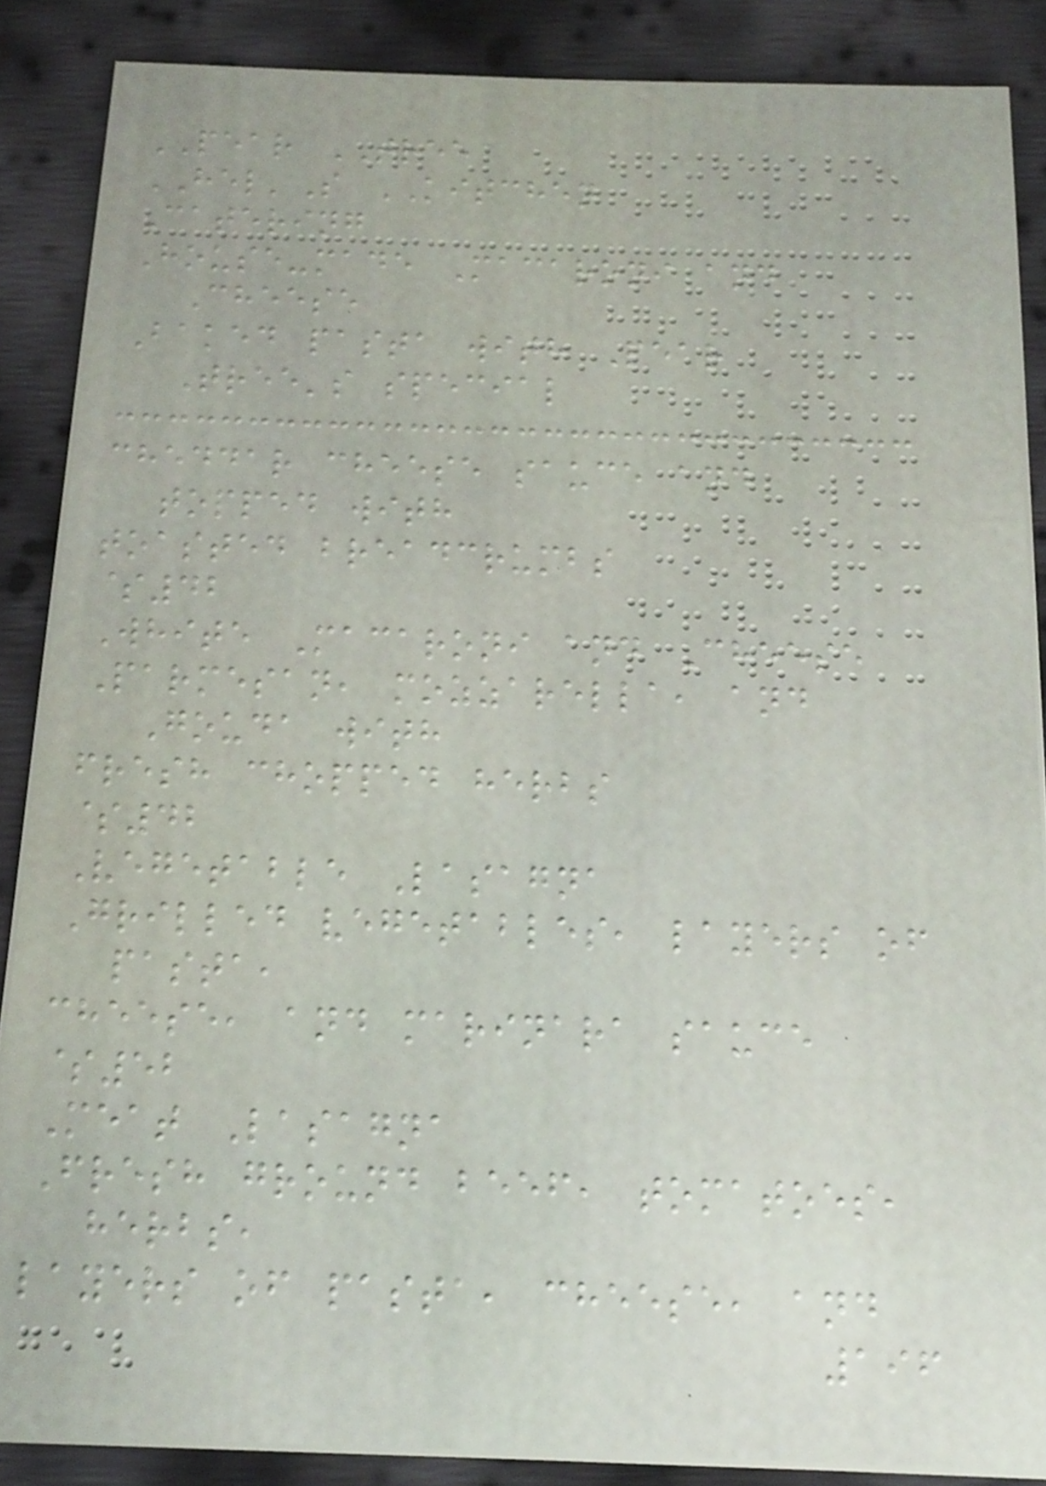PEAR TREE
HEL'S KITCHEN
Catering
House-made Macaroni and
Cheese
Baked pasta with Pear
Tree's special
cheddar cheese sauce and
topped with
toasted breadcrumbs
$42
White Macaroni and Cheese
Parmesan, mozzarella, and
Gouda with
fresh chopped herbs
$42
Vegetable Lasagna
Grilled vegetables, layers of
pasta,
cheese, and marinara sauce
$52
Meat Lasagna
Fresh ground beef, tomatoes,
herbs,
layers of pasta, cheese, and
196
